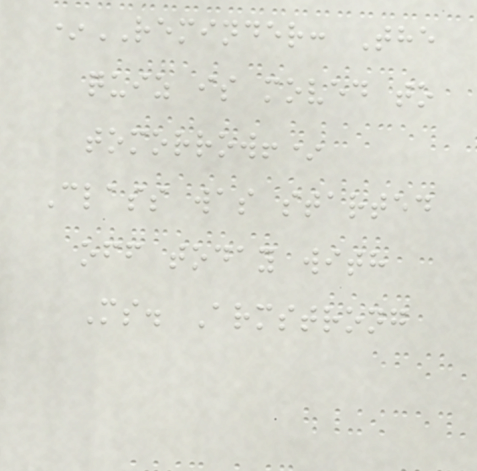*REMINDER: The
quiz is moved to
tomorrow!*
Class was started
off today with
Ms. Armstrong
